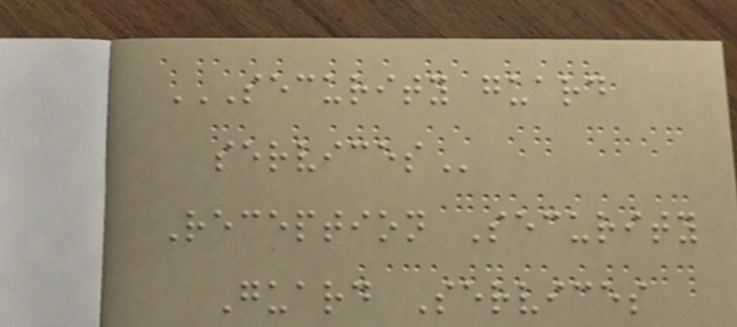SECURITY GUARD
SERVICES
Reception Security
Guard Services
